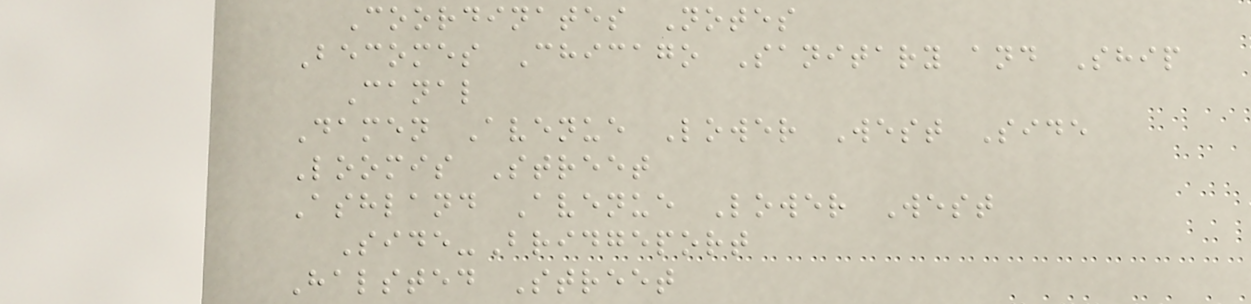Coordinates Notes
Becomes Chicago Sanitary and Ship
Canal
Damen Avenue Lower West Side
Loomis Street
Ashland Avenue Lower West
Side-Bridgeport
Halsted Street
